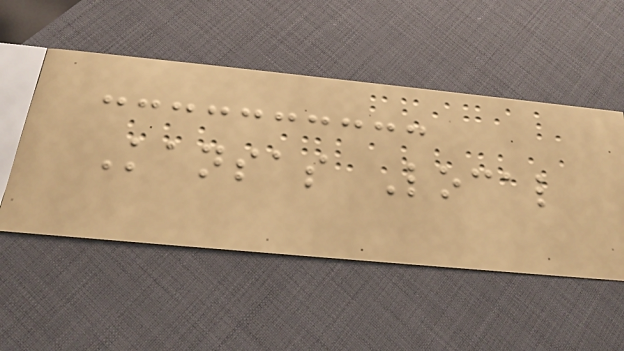Kansas Local
